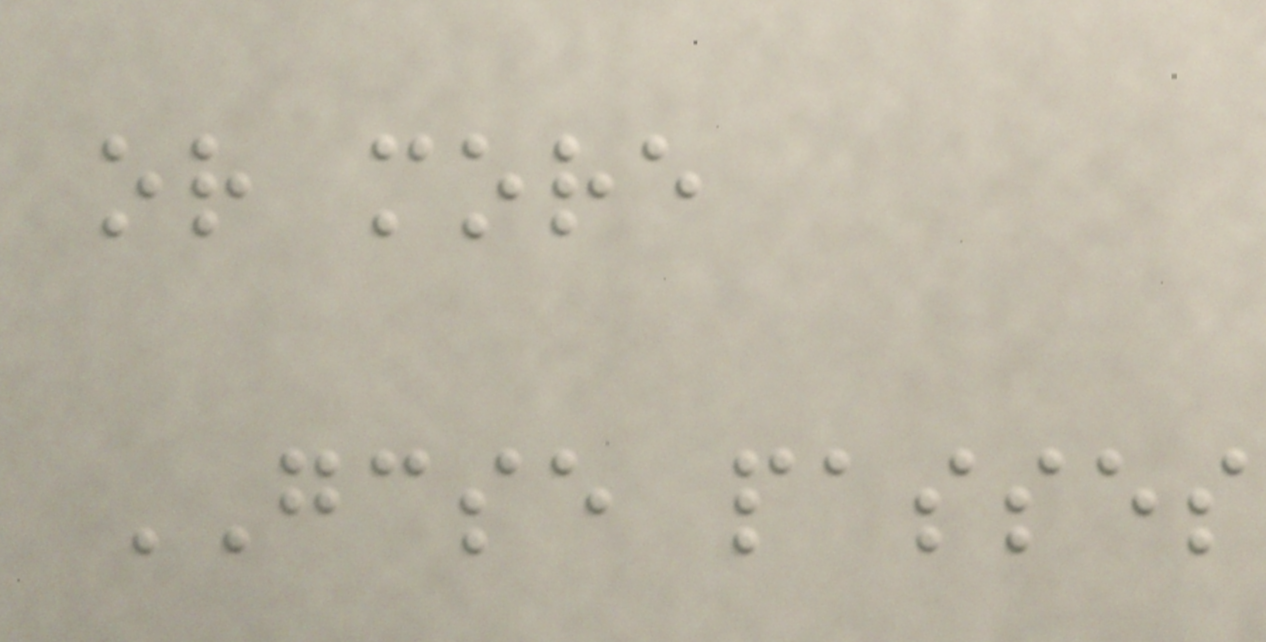or more
GCSE passes
